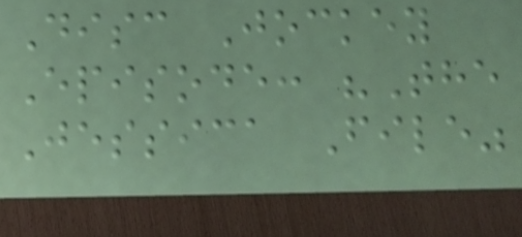Disc Jockey
Episode: "The
Jessica File"
